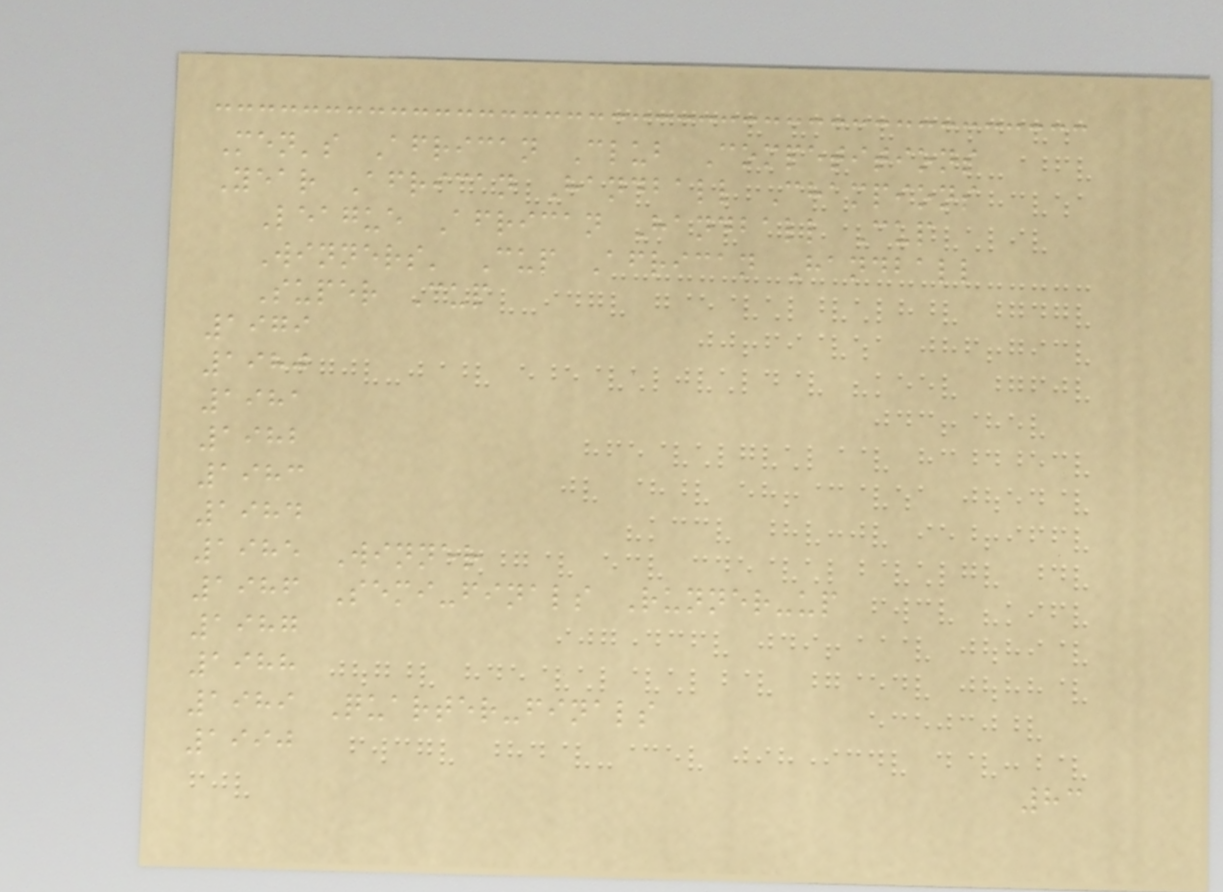Men's African Club Competitions
Year African Handball Champions
League African Handball Cup
Winners' Cup African Handball
Super Cup
1979
1980
1981
1982
1983
1984
1985 Winner
1986 Semi-finals Runner-up
1987
1988
1989 Quarter-finals
1990
83
